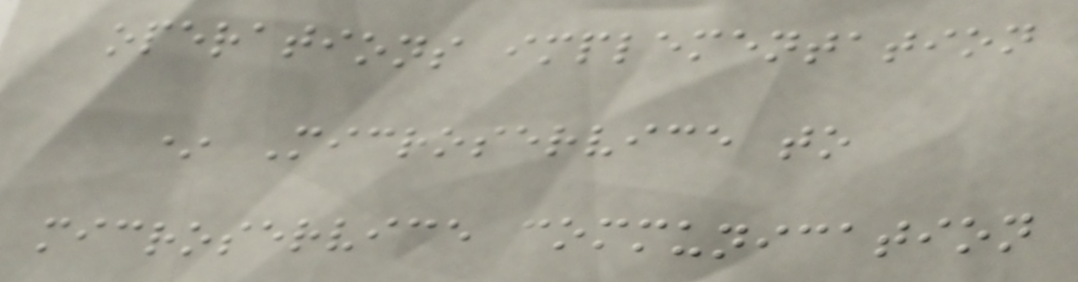operations implementation
* Microservice to
microservice communication
